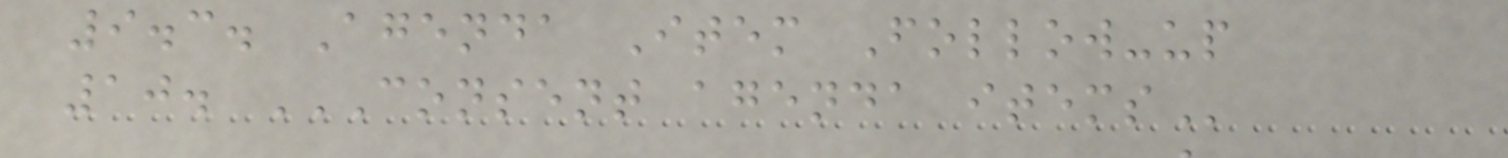9.3. Agenda Item Follow-up
10. CONSENT AGENDA ITEMS
